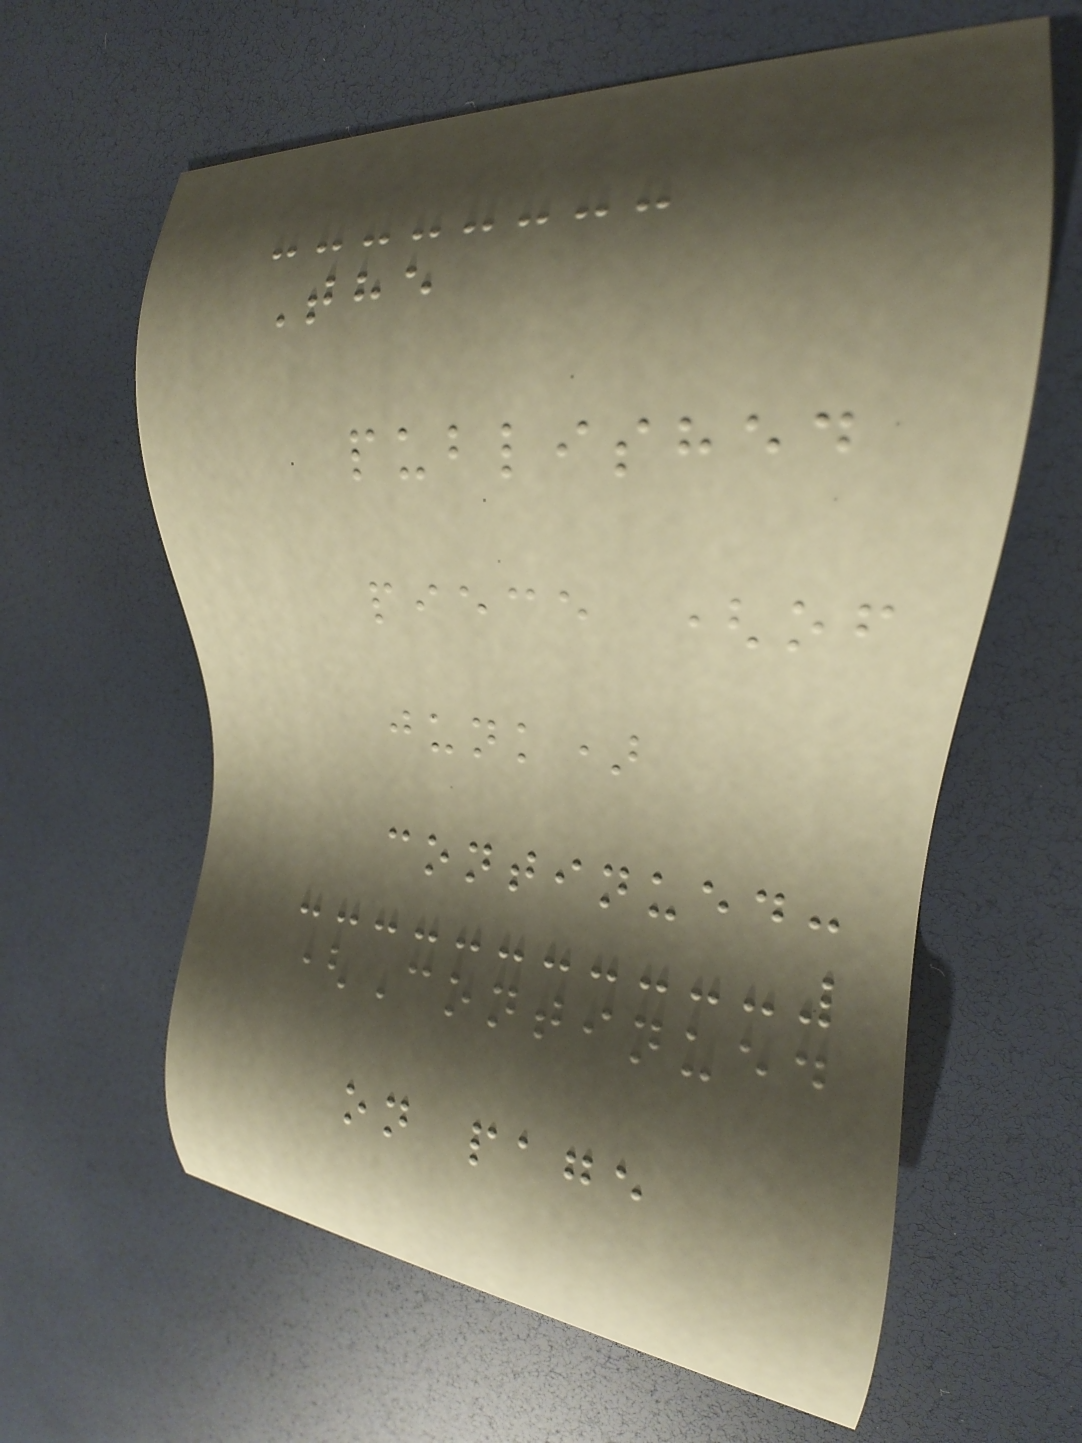The
published
piece (of
junk)
continued:
(Continued
on page
